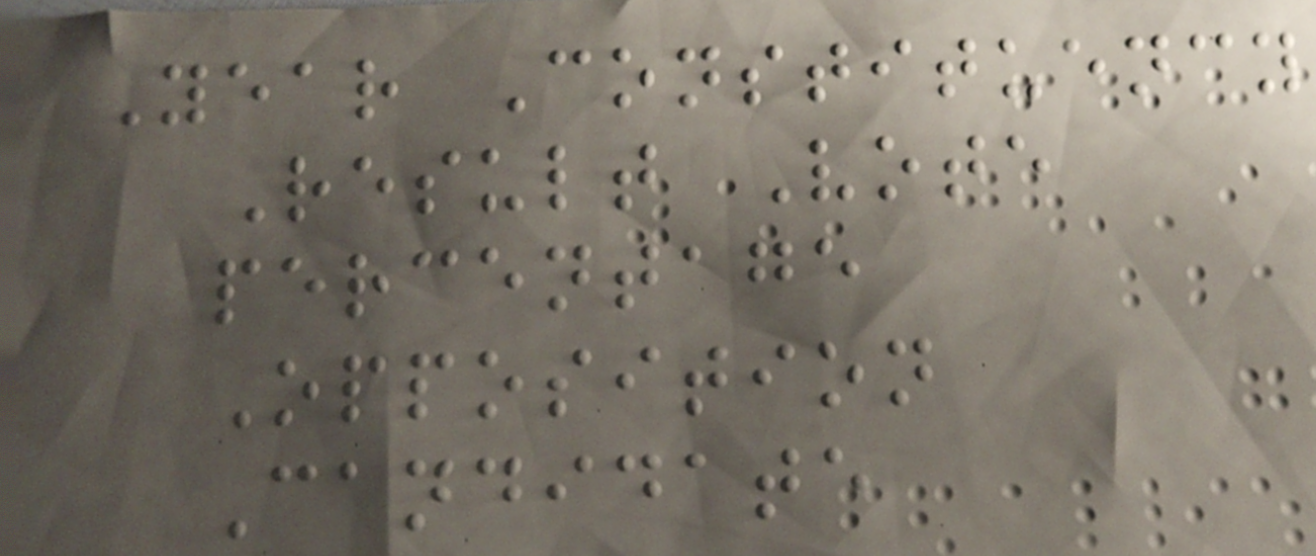Year Constituency
Result Vote
percentage
Opposition
Candidate
